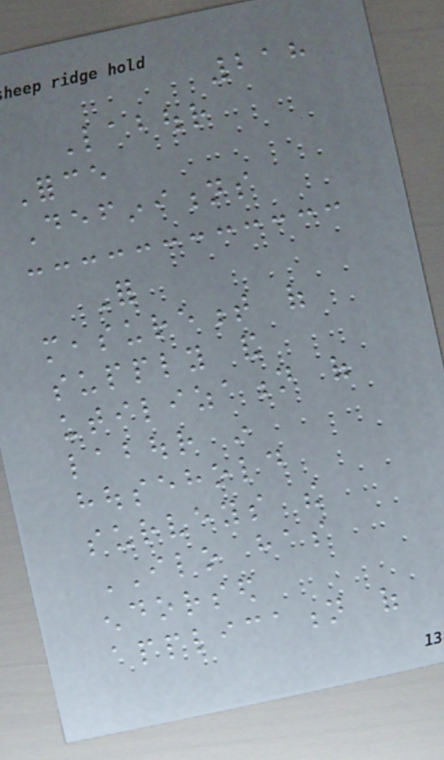218
Labour
Force
Definitions
For
measurement of
supply and
utilization of
labour in
household
surveys the
ILO has
endorsed
application of
